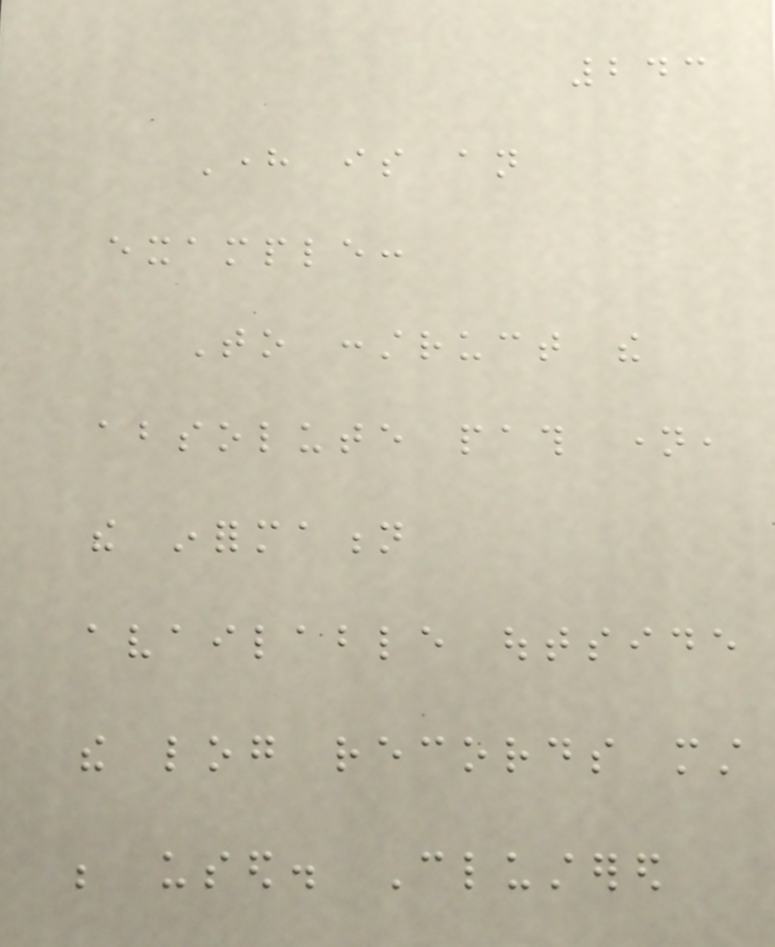243
Here is an
example:
To construct the
absolute path name,
the information
available outside
the log records must
be used. Clustered
